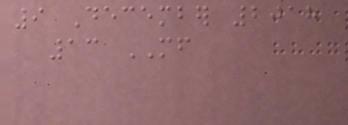9 December 2018
13 MF
